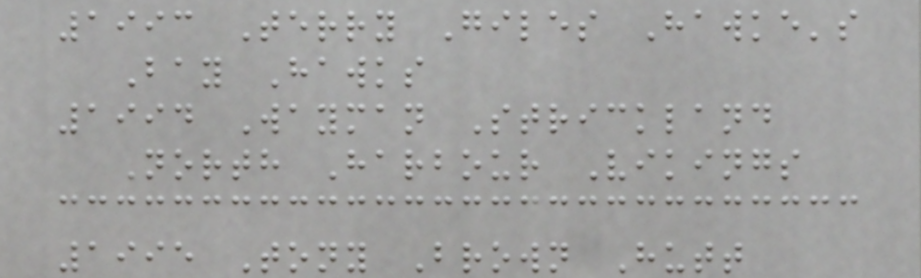1993 Terry Giles Hawke's
Bay Hawks
1994 Wayman Strickland
North Harbour Vikings
1995 Tony Brown Hutt
